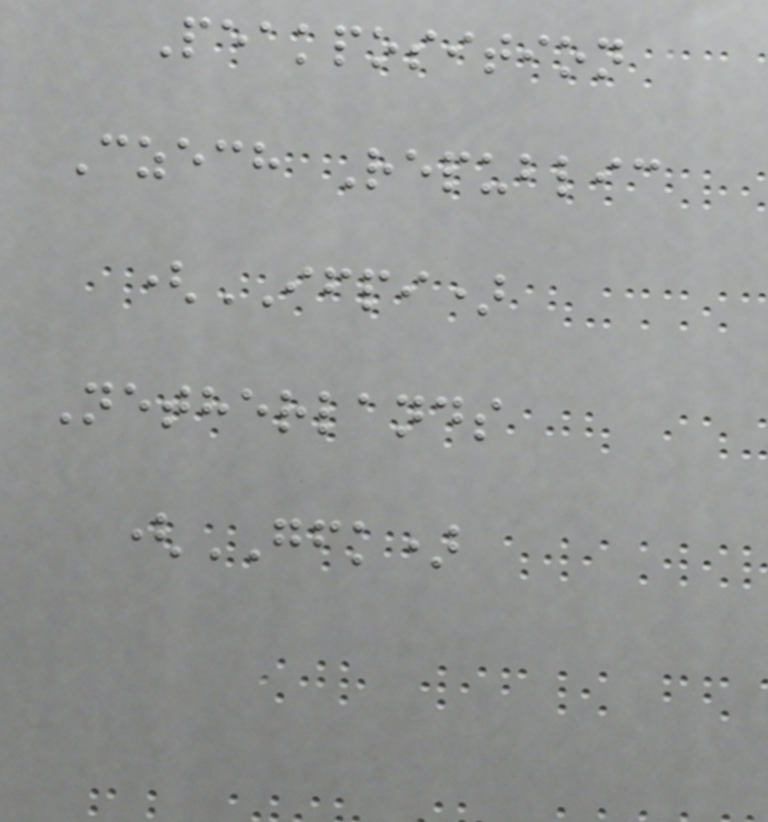Peakposition
Czech Republic
(IFPI)
Netherlands
(GFK)
